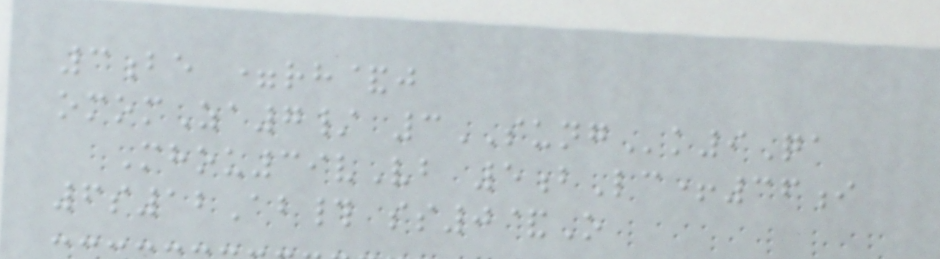3be =rh&j
omomZa7/ 3SUNGk9Qa
Mhou39vVb 5bLc+36i
6s12Ab# ss0&O
